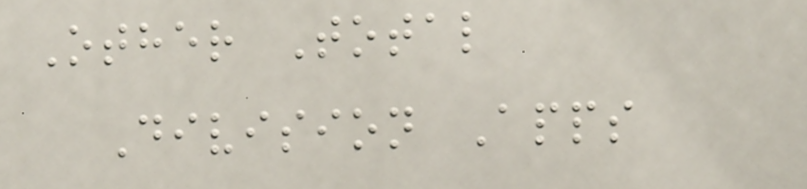Other Total
Division Apps
